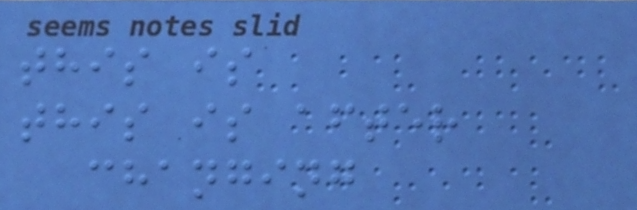this is
this is after
changing
